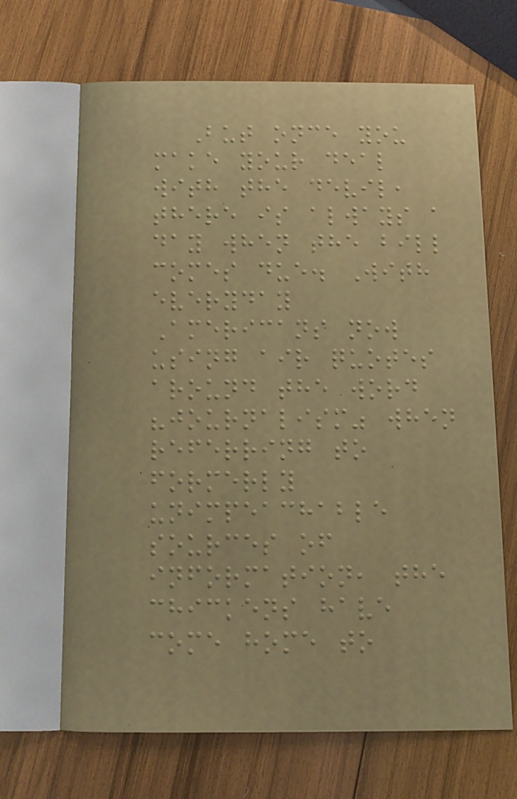But once you
make your deal
with the devil,
there is always a
day when the bill
comes due. With
everyday
Americans now
using air quotes
around the word
"journalism" when
referring to
formerly
unimpeachable
sources of
information, the
chickens have
come home to
